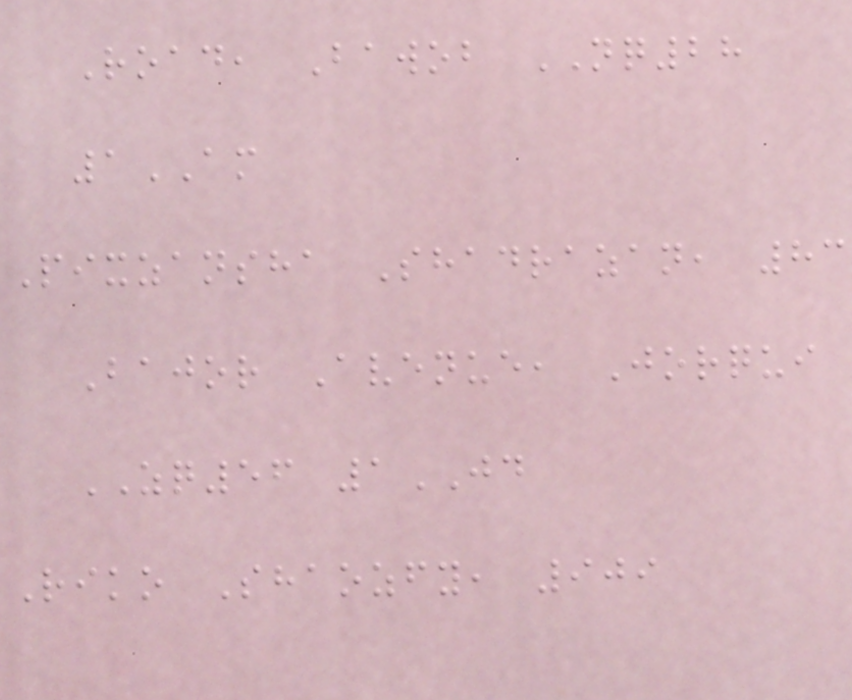Road, Bawob NQ28
1AM
Pixzansha Shadrazan, 83
Bajor Avenue, Jorqui
ZQ56 1JD
Riko Shaozfy, 909
